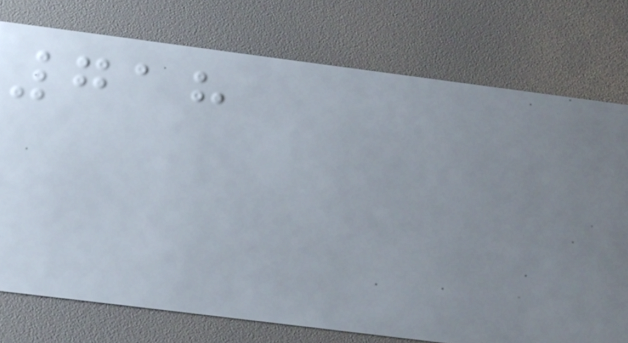718
